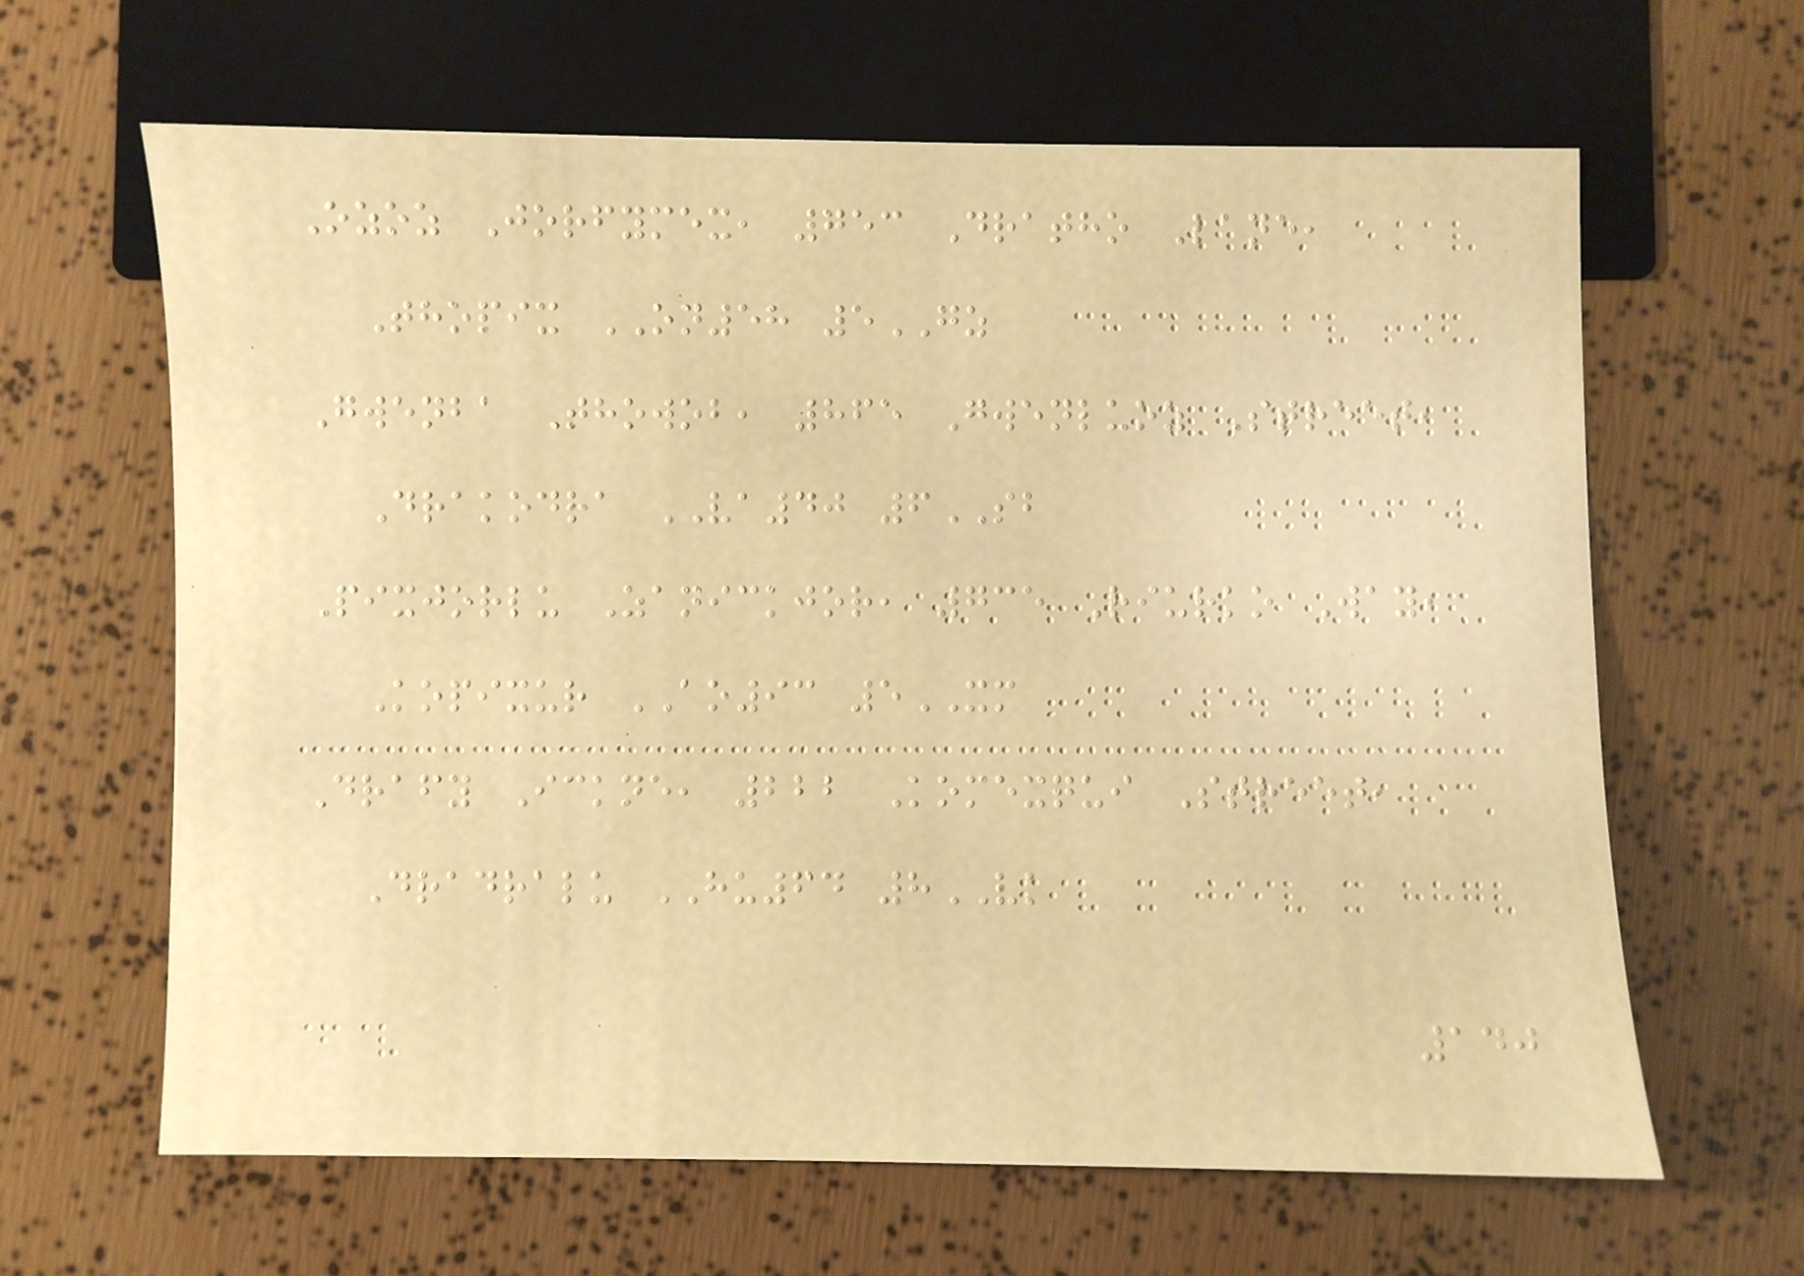Ozoz Jorfymex, 753 Dratho Lane,
Thopix ON58 5GZ
Gwenba Thowob, 865 Gwenluoz Street,
Drakodra VA40 6SB
Pixjorlu Zanickjor, 735 Riurko Way,
Kopixur AO93 5XM
Drafy Ickne, 222 Komexqui Street,
Dradralu HU64 8VK
140
